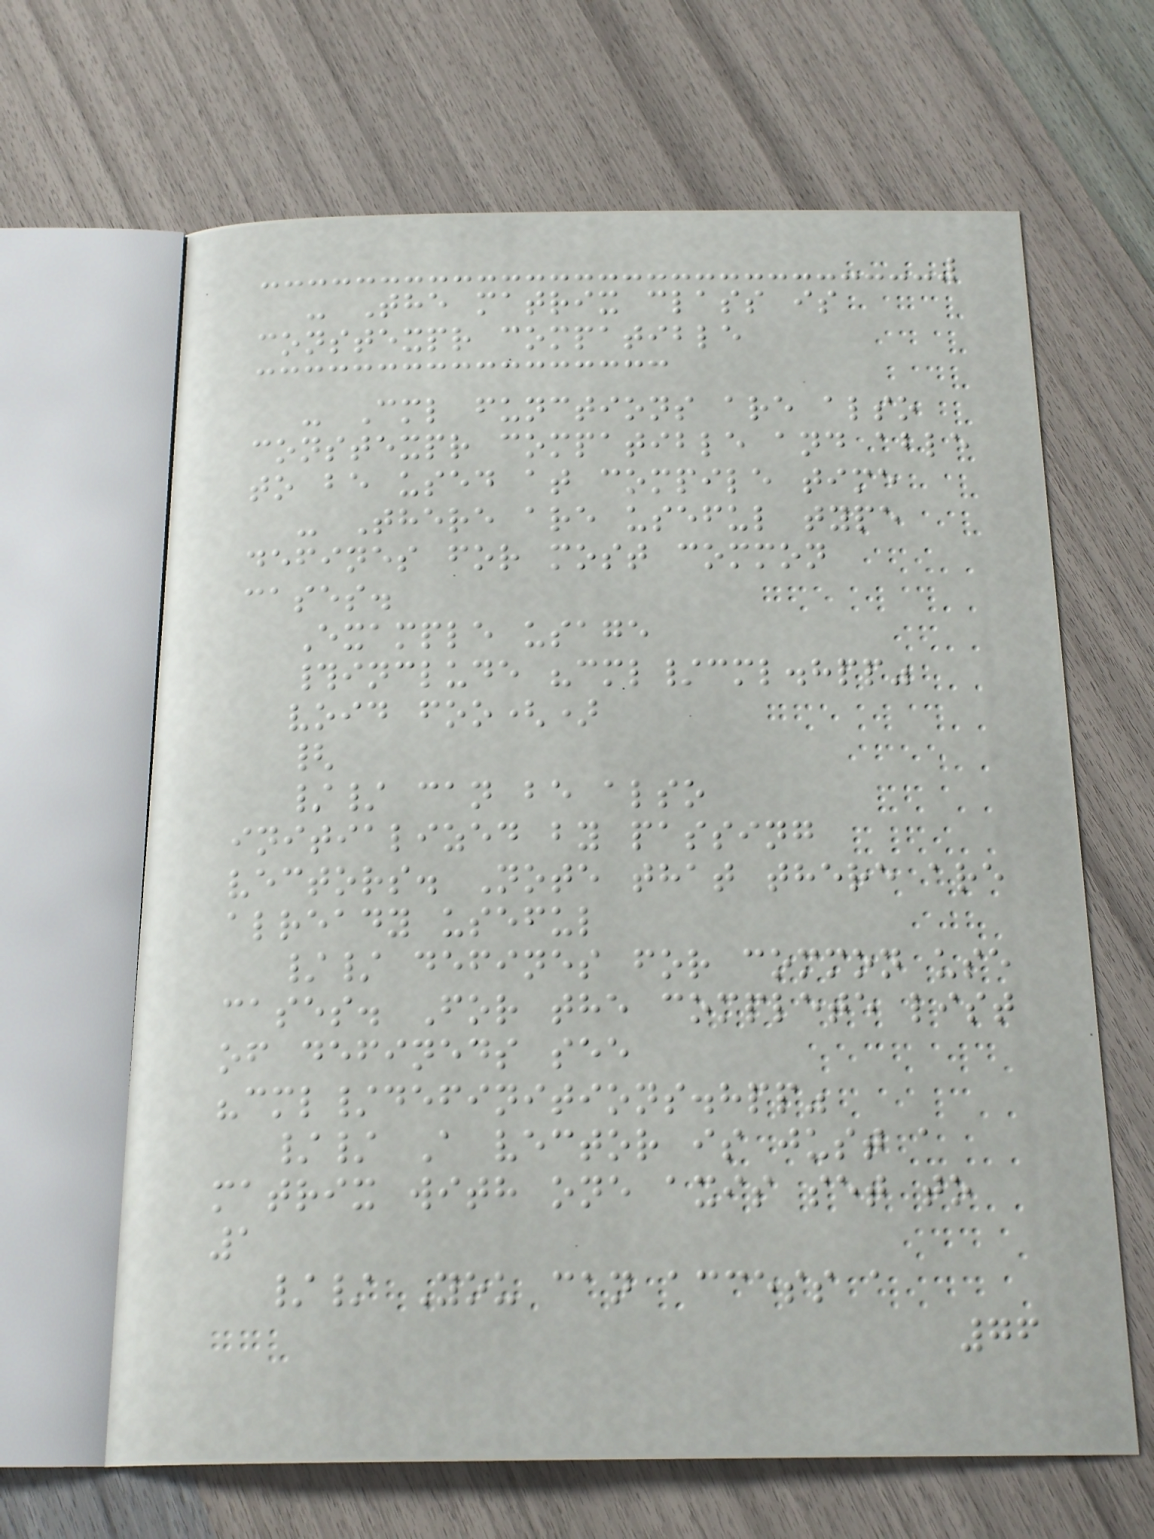- The matrix class is
constexpr compatible
- Cml functions are also
constexpr compatible and able
to be used at compile time
- There are useful type
defines for most common
cases.
Example usage
#include "cml/cml.hpp"
void foo()
{
// can be also
initialized by passing
vectors. Note that there are
already useful
// defines for common use
cases. For the complete list
of defineds see
"cml/definitions.hpp"
// A vector is just a
matrix with one axis set to
1
// You can access a
76
